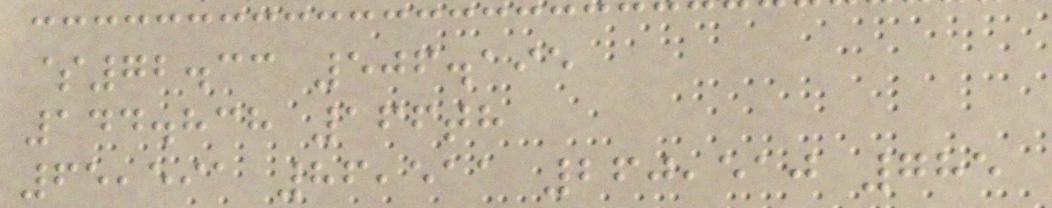$72.33 506.195
144.838 166th
65,591 86,511 260,510 785
